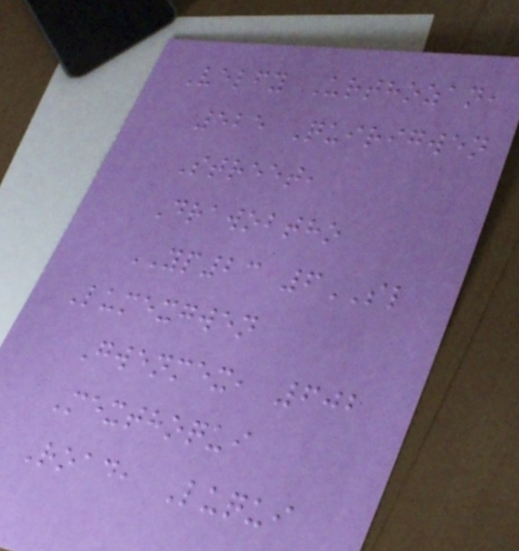Velfy Urthozan,
525 Quirigwen
Street,
Drawobtho
YP23 6SL
Lumexgwen
Gwenmex, 602
Mexthoqui
Road, Luqui
